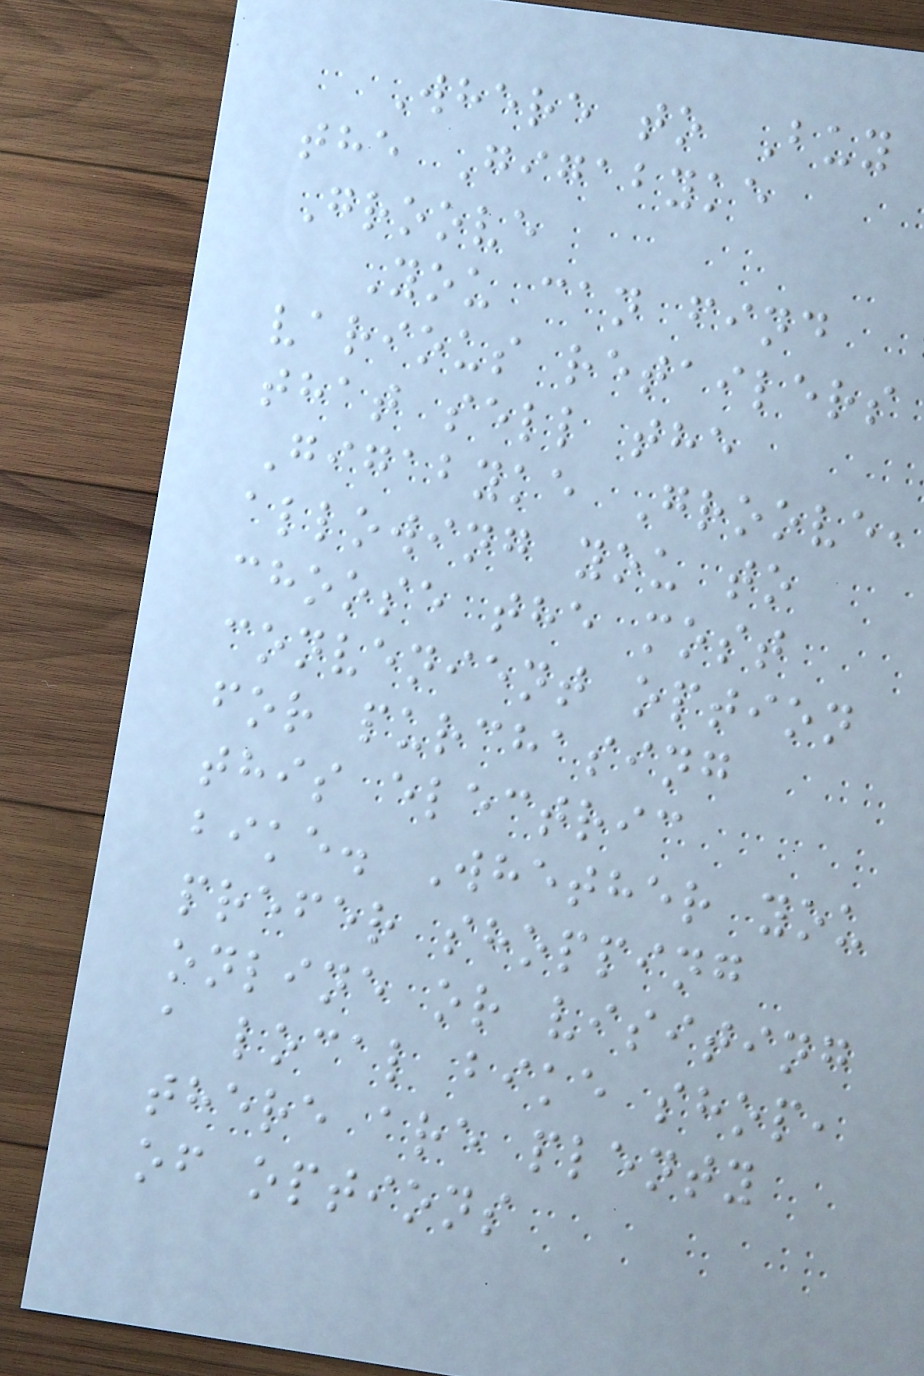Where to Buy
the Gigabyke
Groove
You can find
various retailers
that sell the
Gigabyke Groove,
allowing you to
choose the most
convenient option
for purchasing
this electric
bike. Whether you
prefer shopping
online or visiting
a local bike shop,
there are plenty
of options
